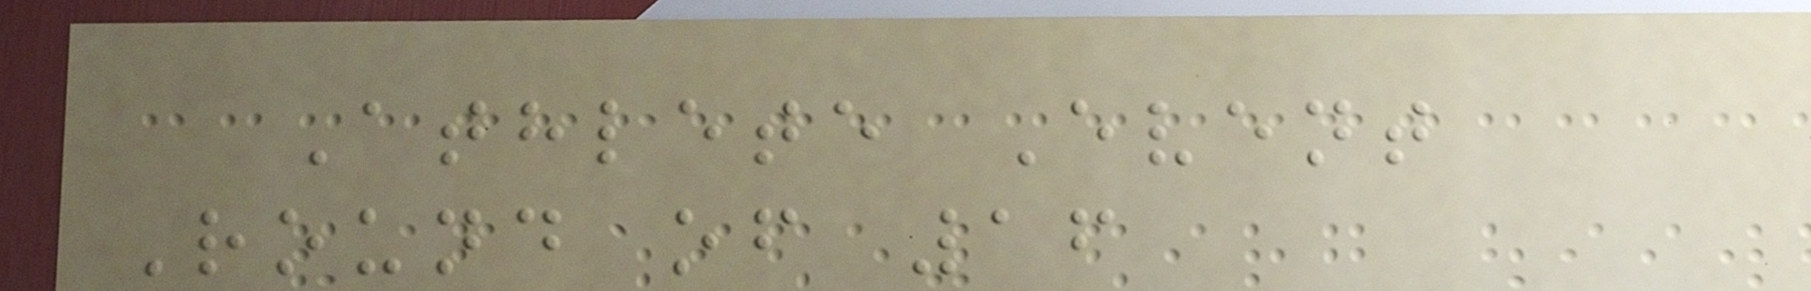Athlete Event
Round of 16
